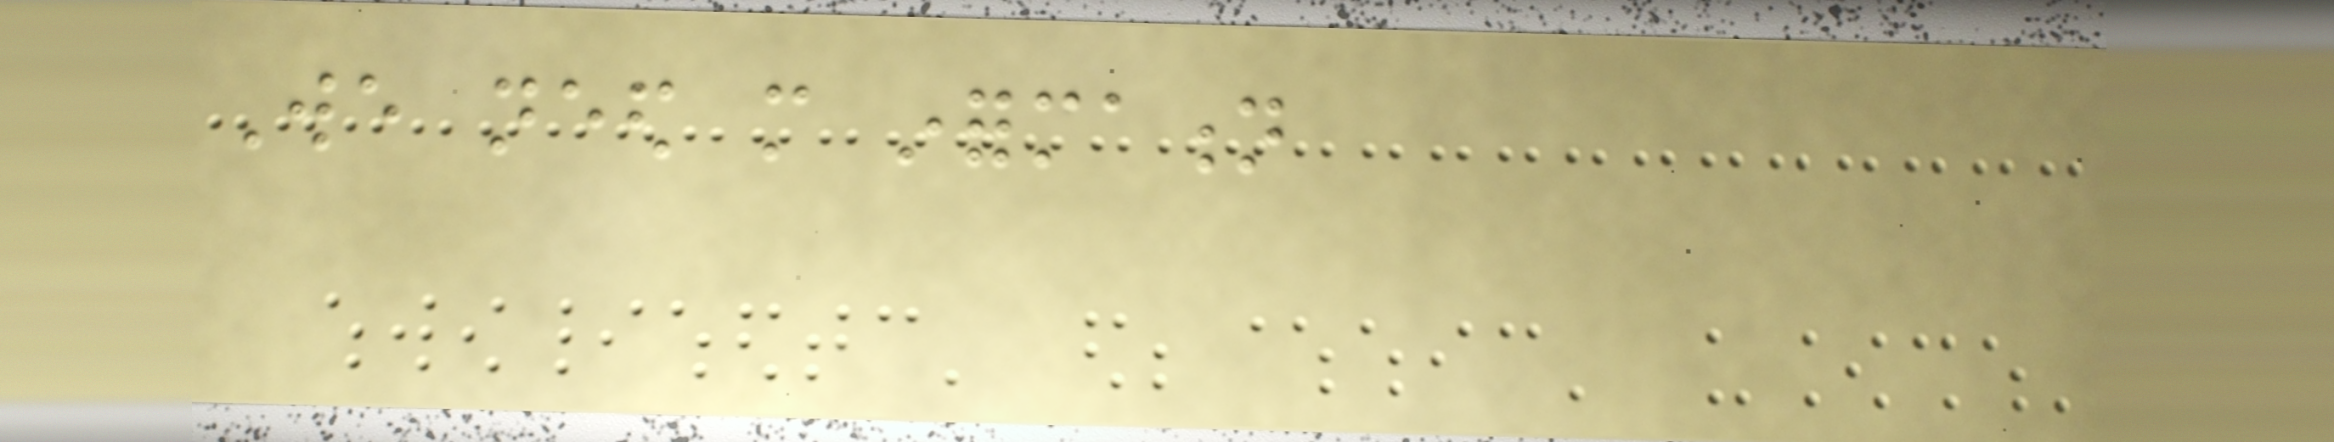We need more information
